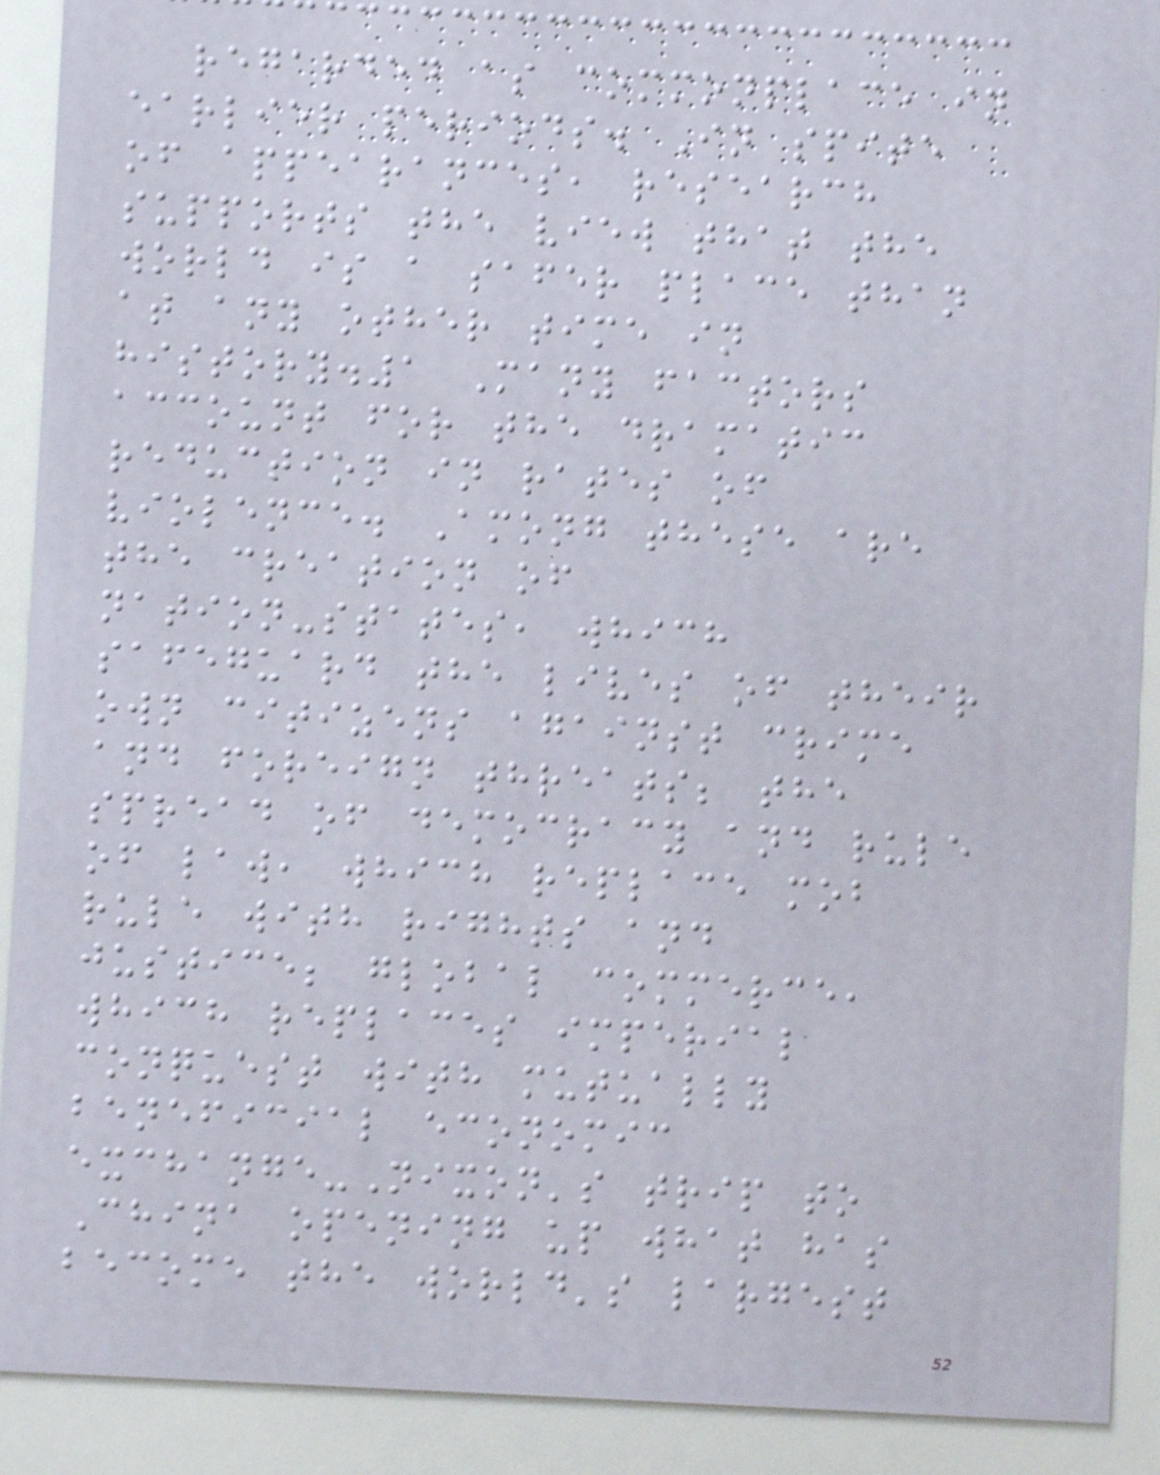regarded as commonplace in
earlier periods. In spite
of appearances, research
supports the view that the
world is a safer place than
at any other time in
history.1 Many factors
account for the dramatic
reduction in rates of
violence. Among these are
the creation of
nation-states, which
safeguard the lives of their
own citizens against crime
and foreign threats; the
spread of democracy and rule
of law, which replace mob
rule with rights and
justice; global commerce,
which replaces imperial
conquest with mutually
beneficial economic
exchange-Nixon's trip to
China opening up what has
become the world's largest
